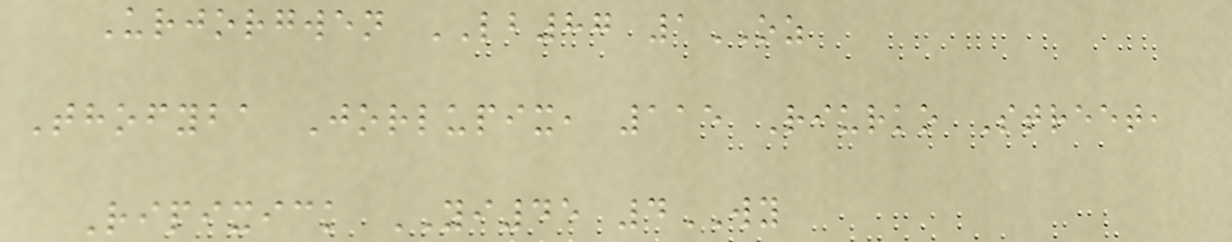Urjorgwen LB87 1OZ
Thofyba Jorlupix, 115 Riurko Street,
Ripixick YI45 4WY
